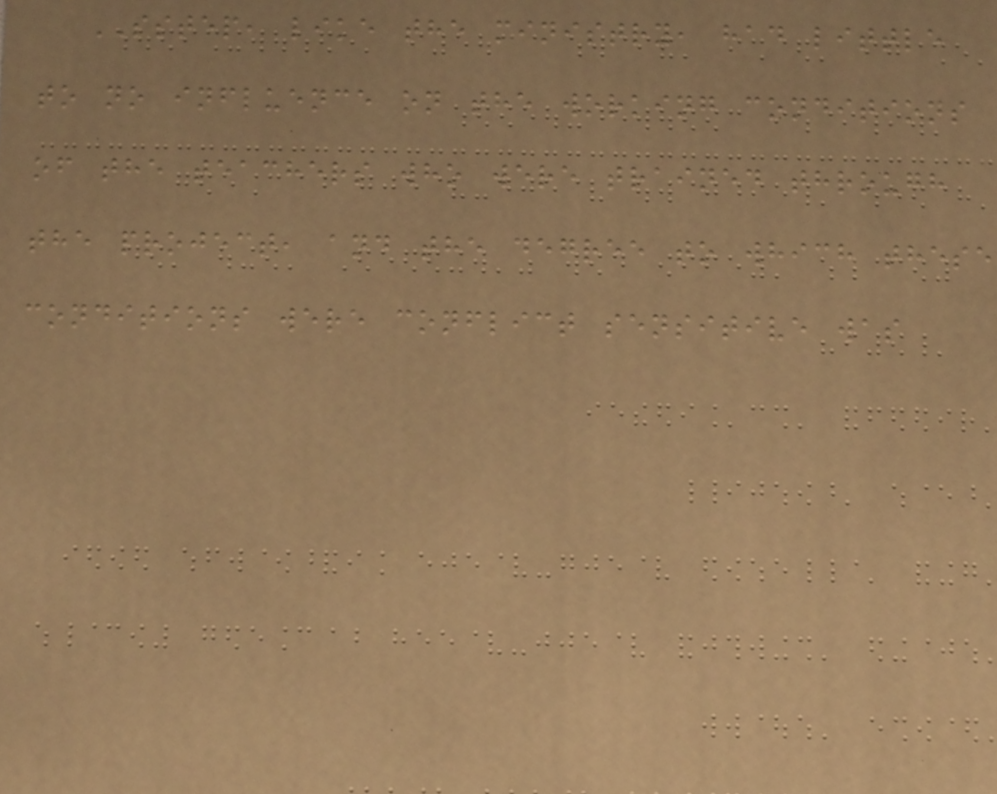SSTEP, like the ministry, had little
to no influence on the working conditions
of the teachers who were trained through
the project, and the degree to which these
conditions were conflict sensitive was
